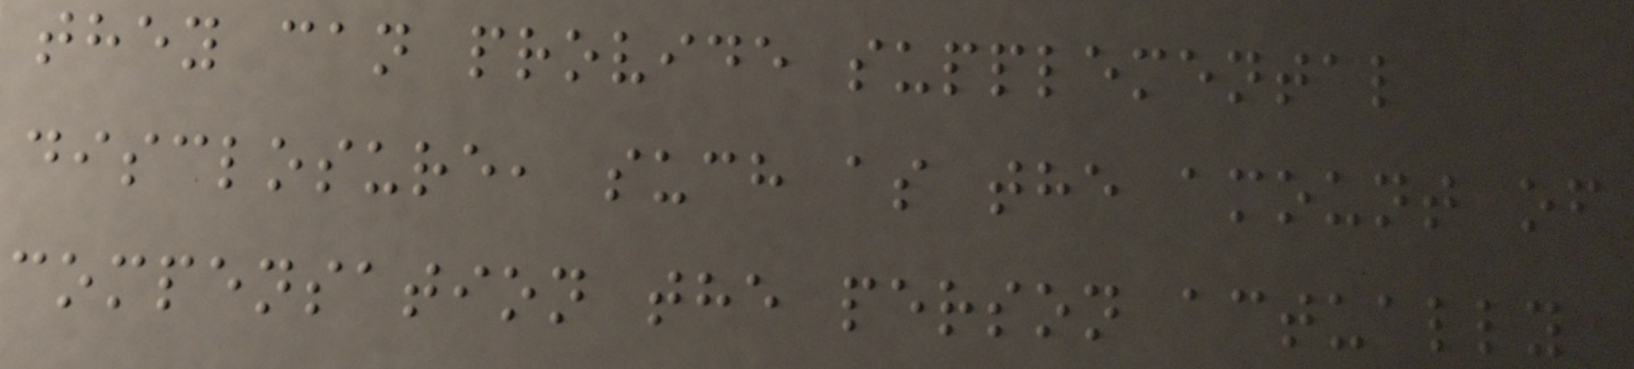they can provide supplemental
disclosure, such as the amount of
compensation the person actually
